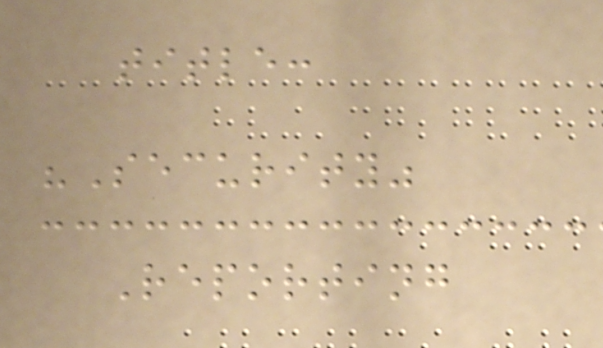title:
"Security"
Reporting
